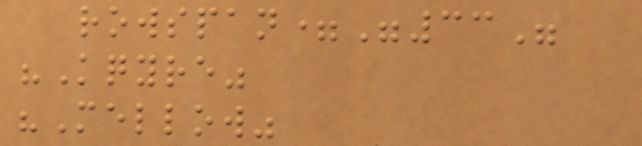rowspan="33"
"Kqyre"
"Mellow"
